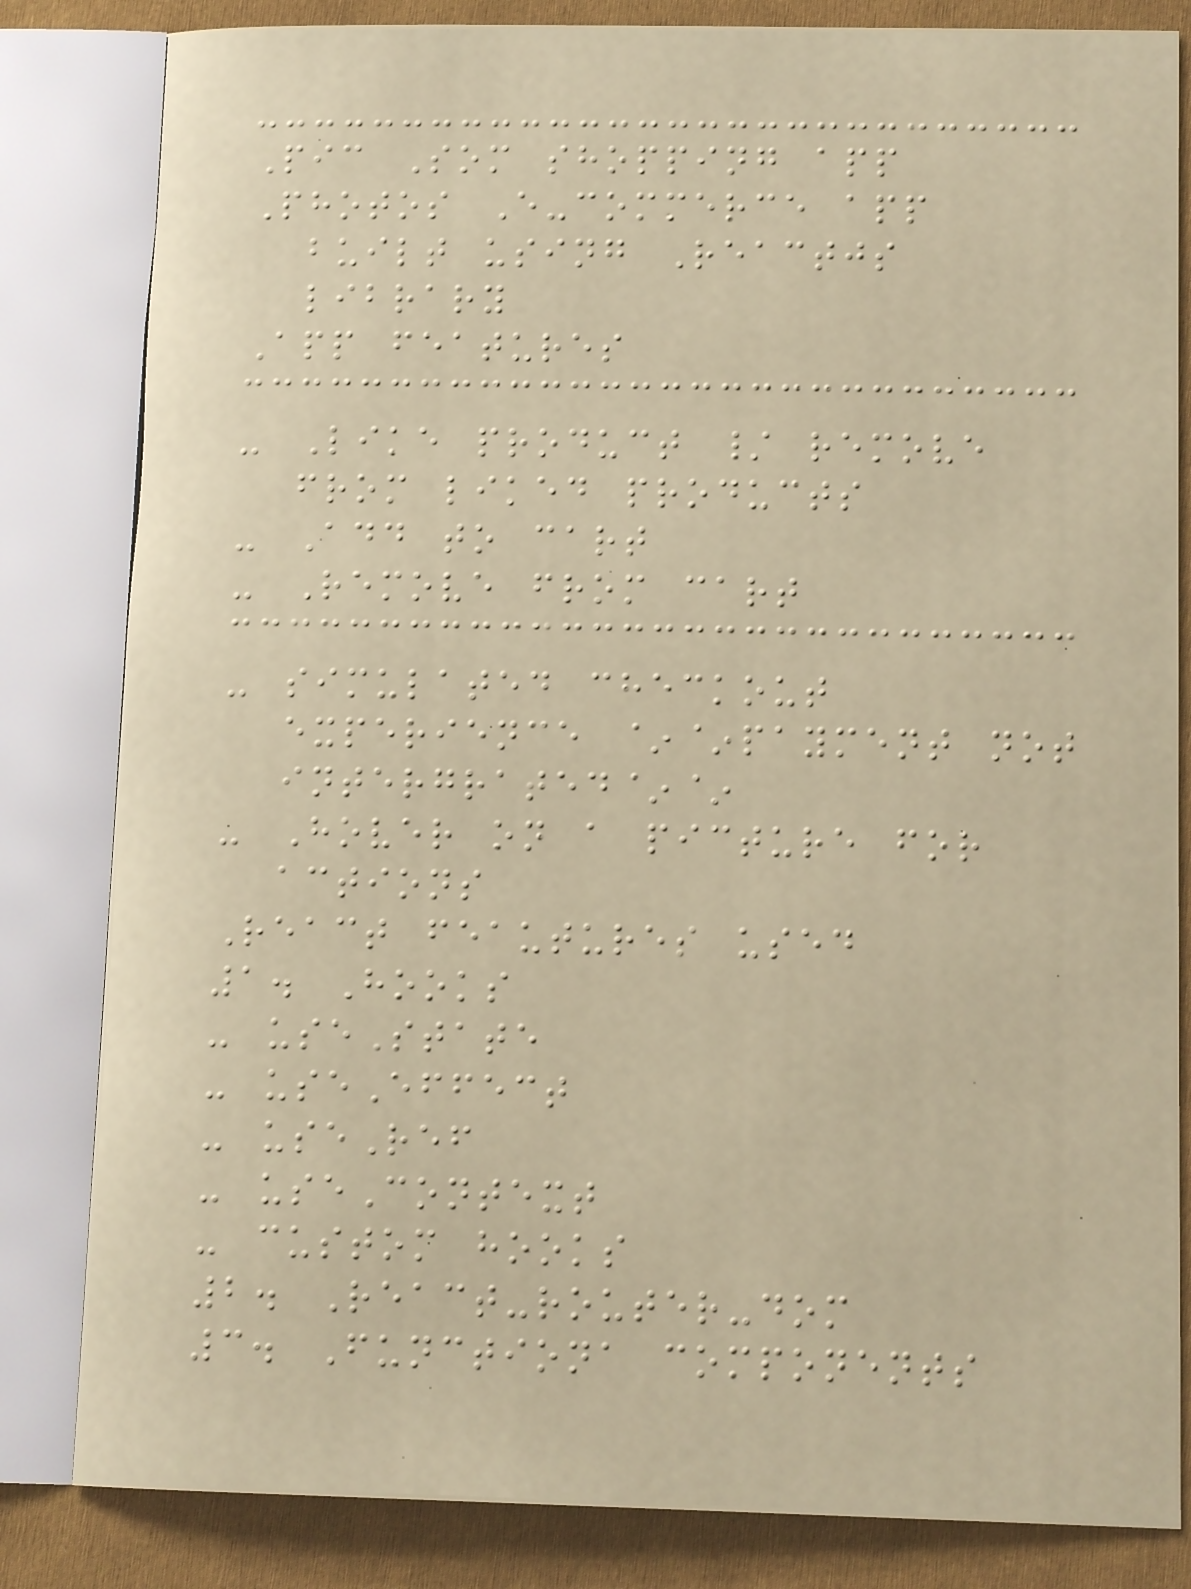Pic Som shopping app
Photos E-commerce app
built using Reactjs
library
App features
- Like product / remove
from liked products
- Add to cart
- Remove from cart
- simulated checkout
experience ~~payment not
intergrated~~
- Hover on a picture for
actions
React feautures used
1. Hooks
- useState
- useEffect
- useRef
- useContext
- custom hooks
2. React-router-dom
3. Functiona components
